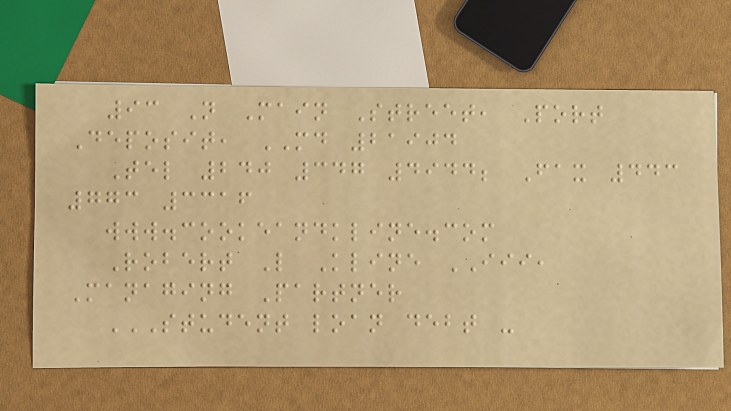93 N Main Street, Port
Deposit, MD 21904
Tel 240 347 4944; Fax 443
773 3316
www.cookeandkline.com
Robert L Kline III,
Managing Partner
STUDENT LOAN DEBT -
